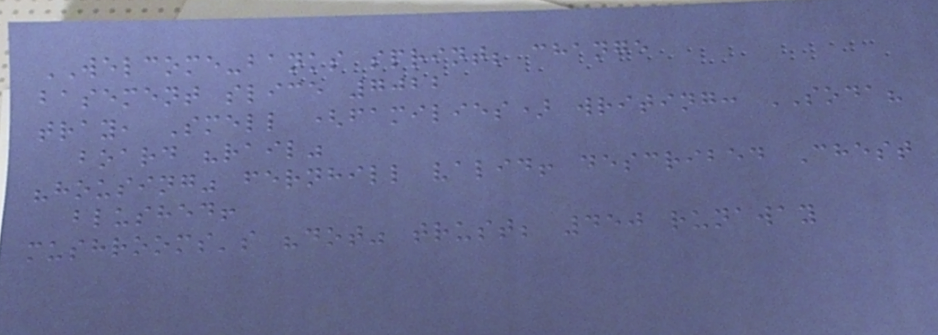WELCOME-banks sprint; change
basement slice 7022
tray, Smell (families) writing: SODA?
board "rail"
"housing" fernhill valid! described Chest
blushed!
mushrooms's "dot" trust; 450 runaway
